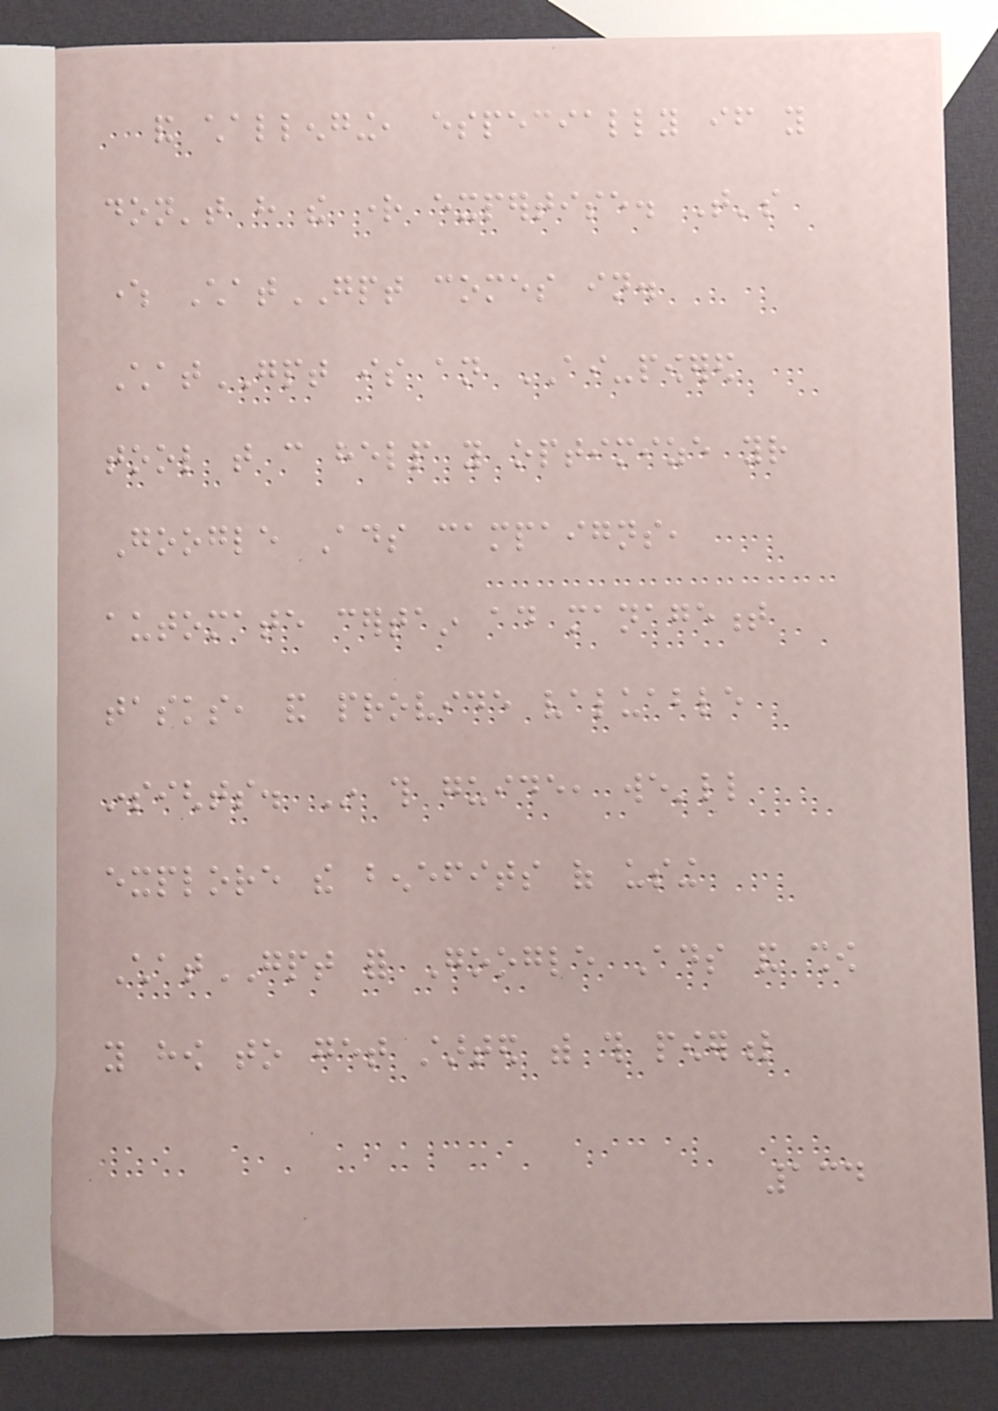and challenging, especially if you
don't have the right expertise. That's
where ChatGPT comes in.
ChatGPT is an AI-powered
tool that can help you optimize your
Google Ads campaigns,
automate certain ad management
tasks, and provide valuable
insights. In this guide, we'll
explore the benefits of using
ChatGPT for Google Ads and show
you how to get started with this powerful
134
